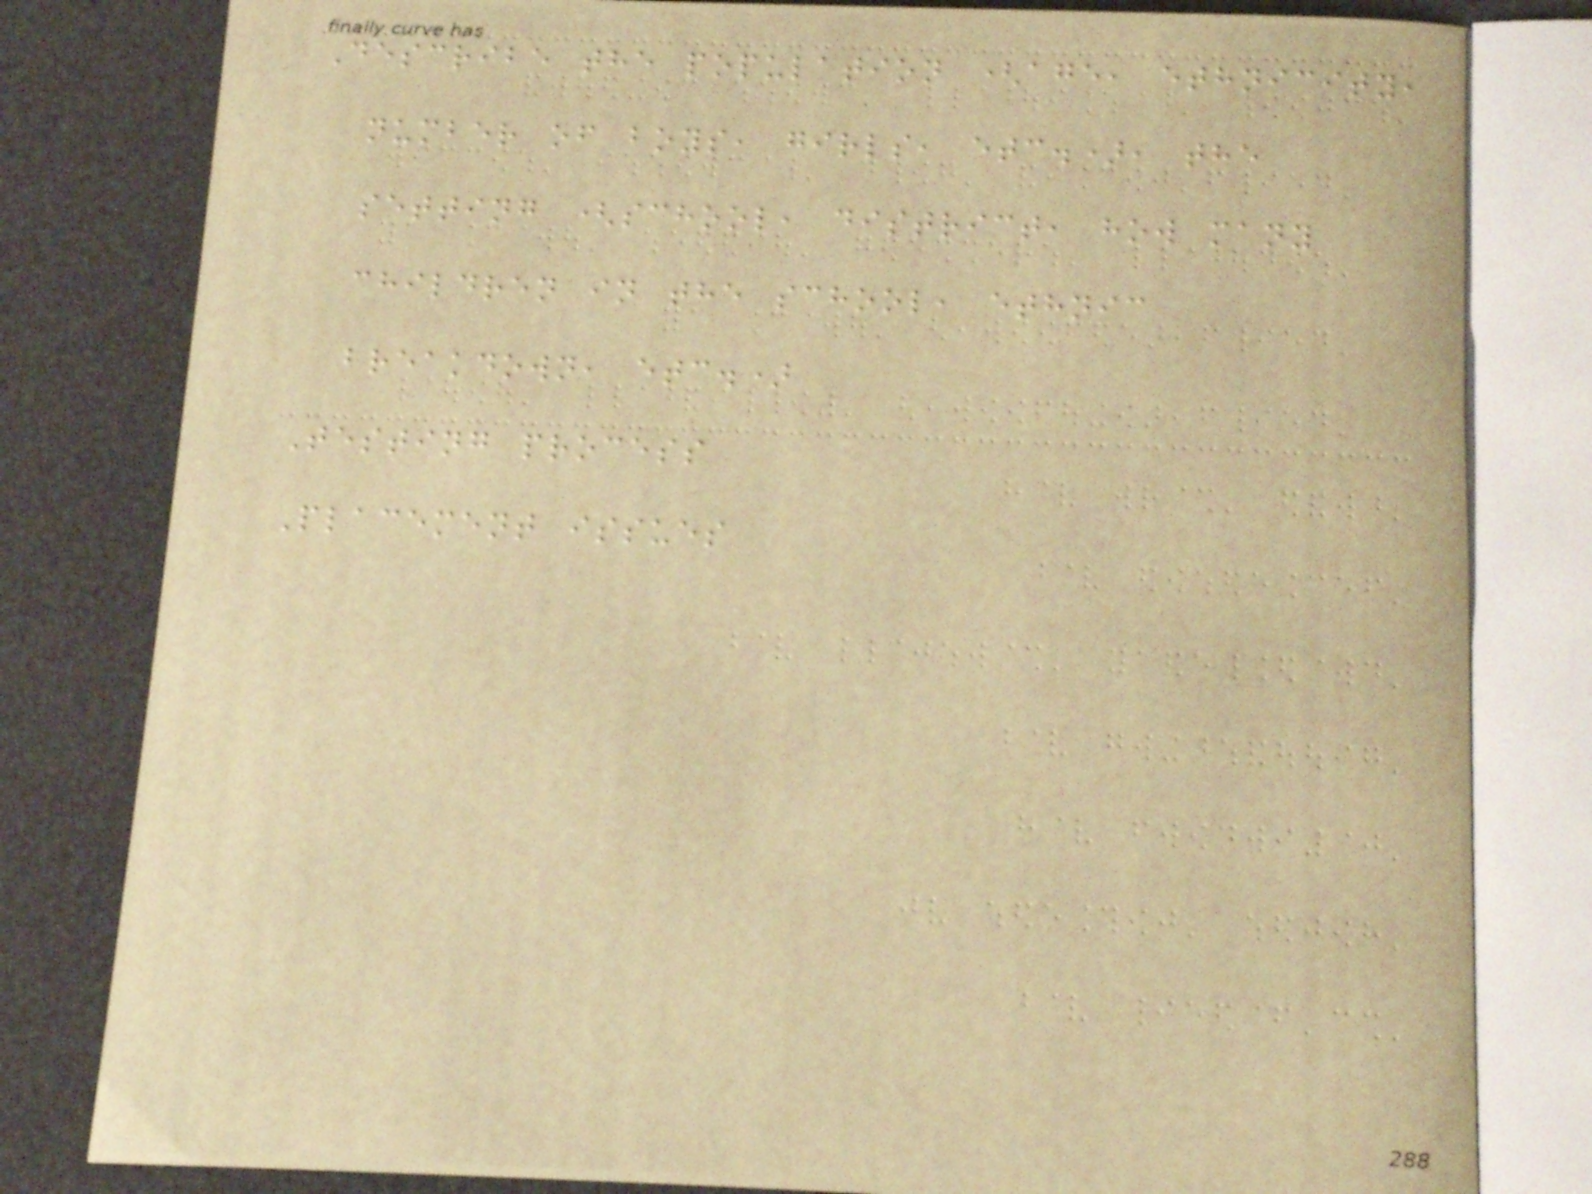Describe the population (age, ethnicity,
number of boys, girls, etc.), the
setting (school, district, how many
children in the school, ethnic
breakdown, etc.)
Testing process
Placement issues
